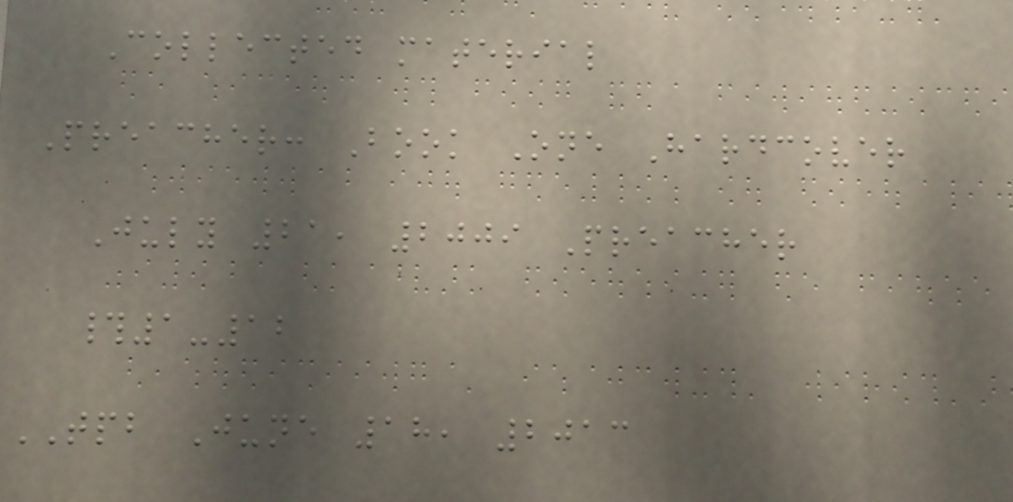Collected material
Preacher: Book One Hardcover
July 21, 2009 Preacher
#1-12
TPB June 18, 2013
